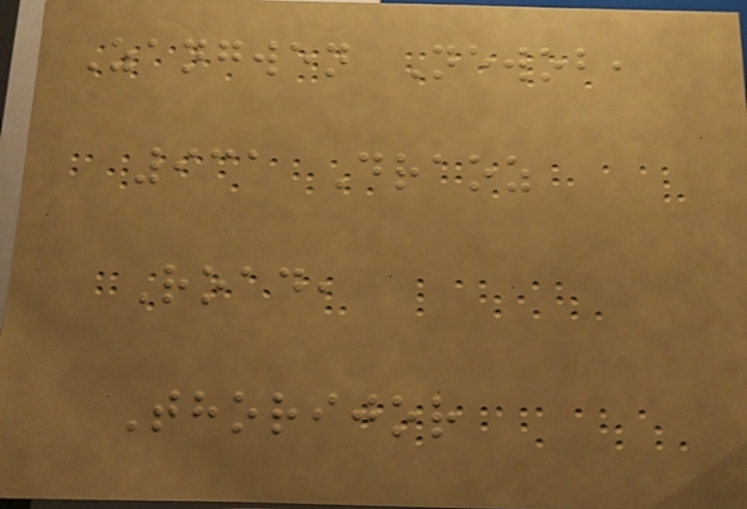Zangwen Newob,
931 Draoz
Road,
Thorijor
